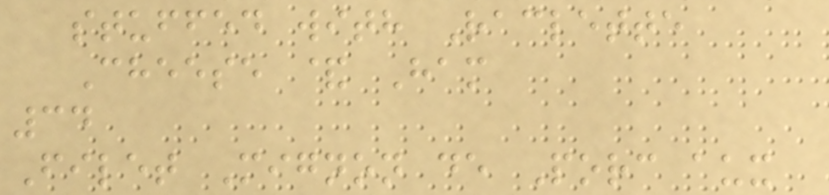stuffed with Raclette
Cheese & Ham
34
Filet Mignon de Porc aux
